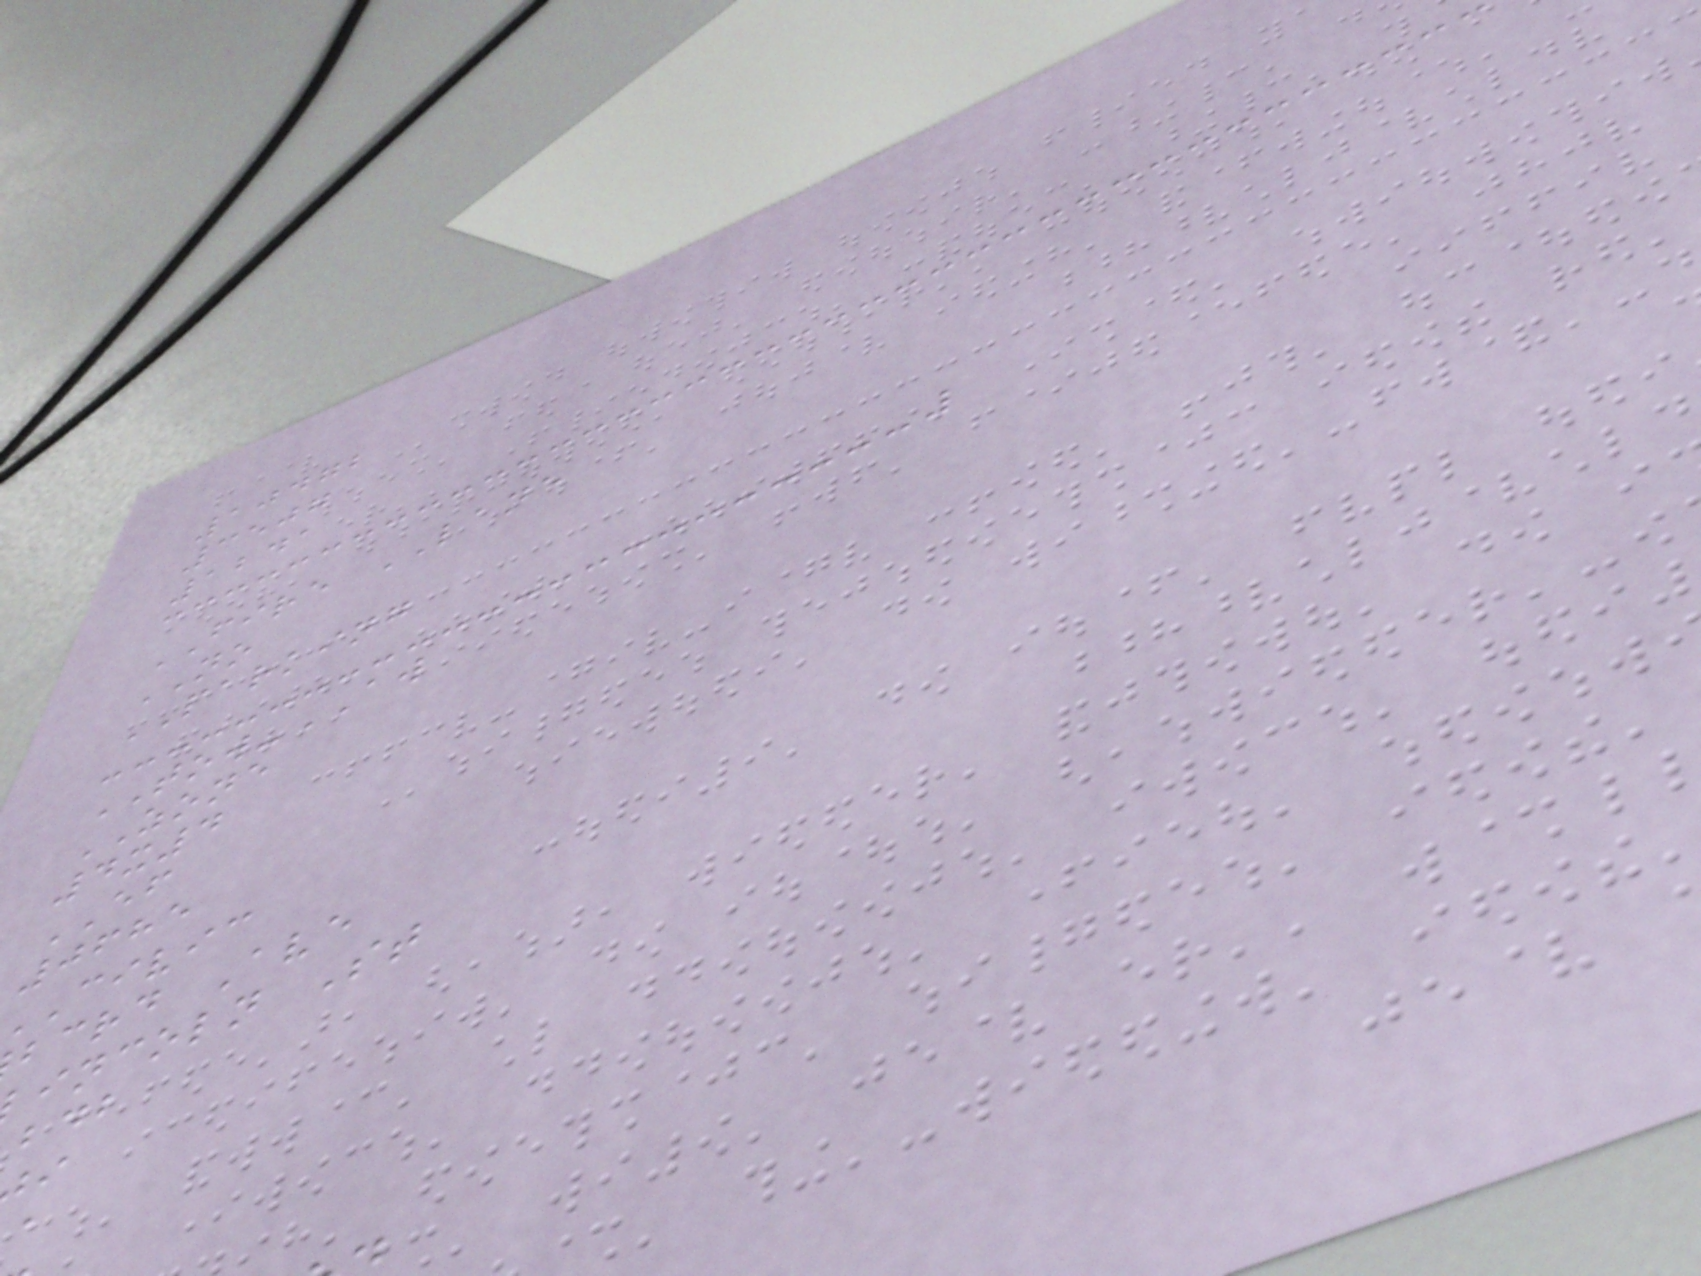10472
3507
1241
FIRE LANE
NO
PARKING
TOW-AW
ZONE
4x4
EF
0685
civic
bcrd Ave
incoln St
